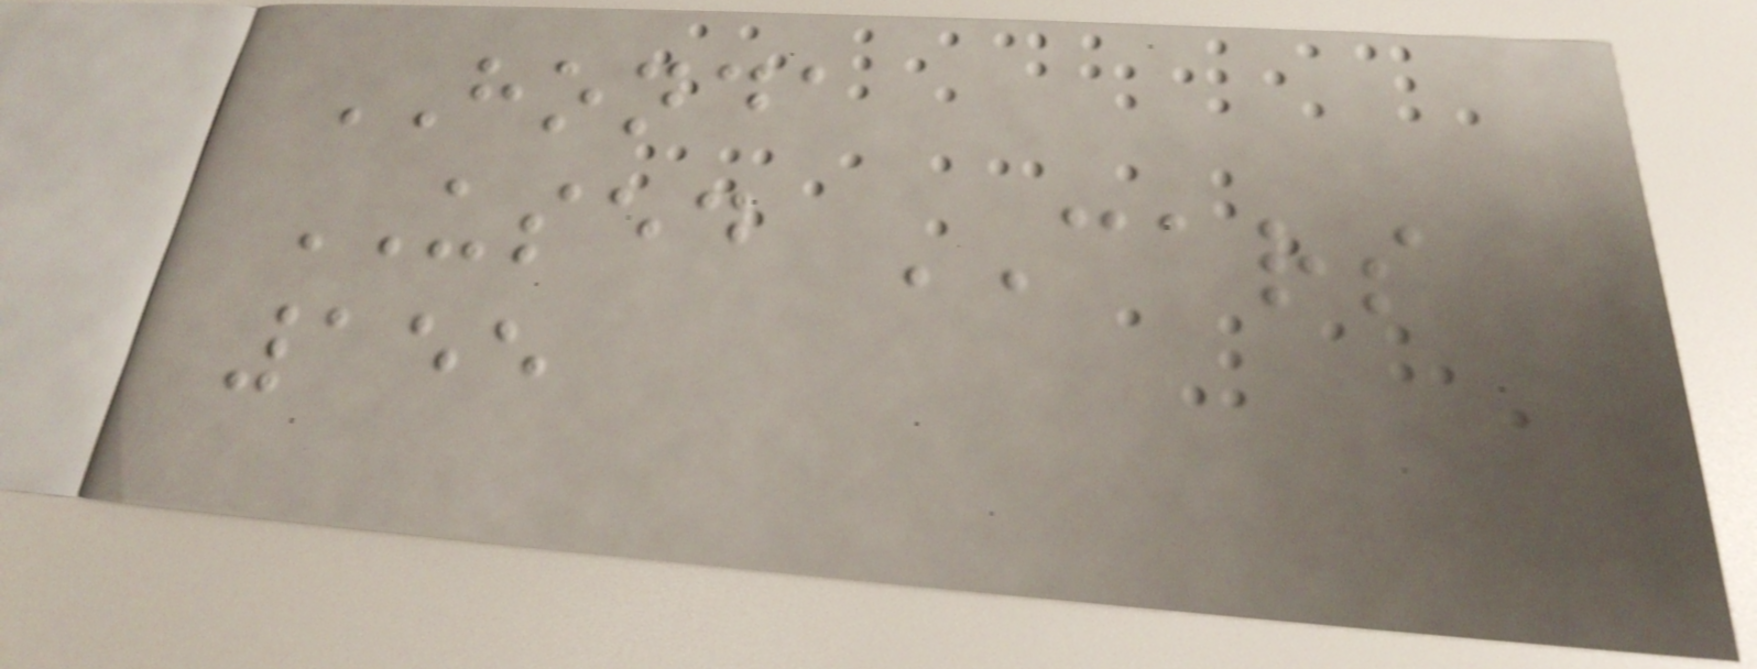HONDA
USED CARS
155
